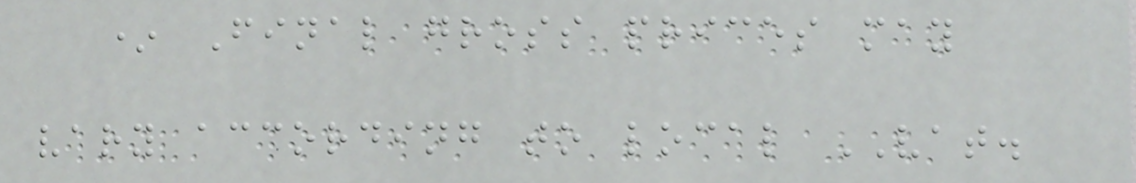* Final gross prices may
vary according to local VAT.
